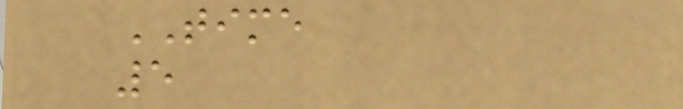TIME
5
